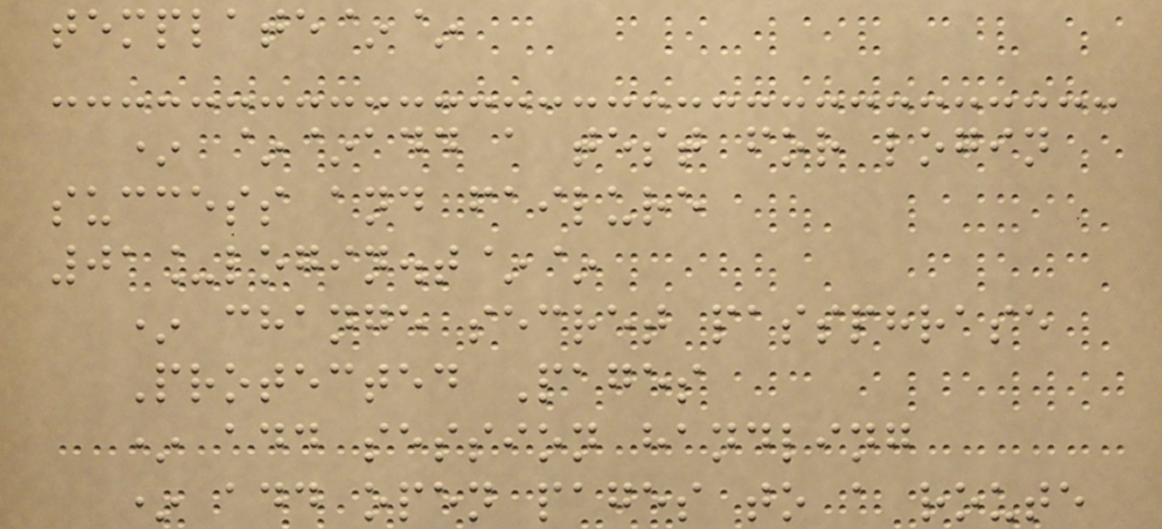template~~
* ~~add a test for login
success and failure
01_login.t~~
* change secret passphrase
Protected Pages
* add session handling
* add open pages to a route
